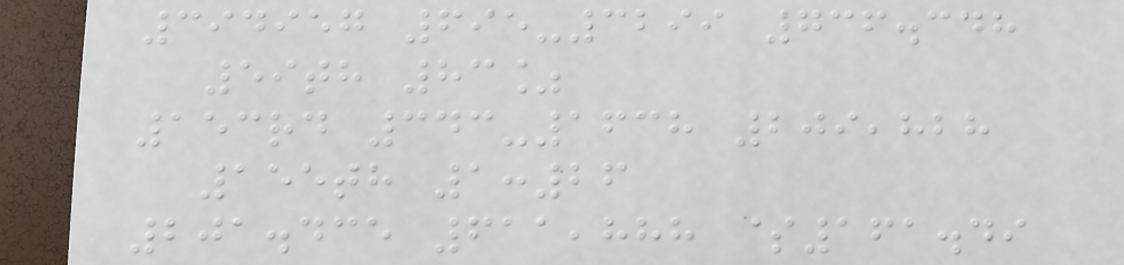394957 695-3299 736.348
59th 83%
153rd 343-1638 209,828
155th 1:26
201.435 611,888 $161.49
